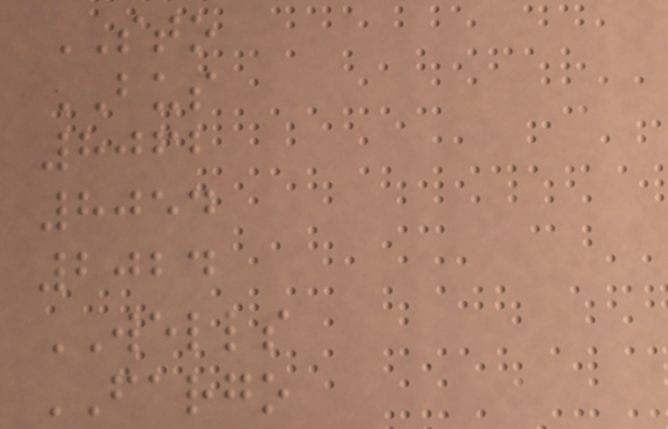STO
BUS
8062
8054
2024
WELLS
FARGO
